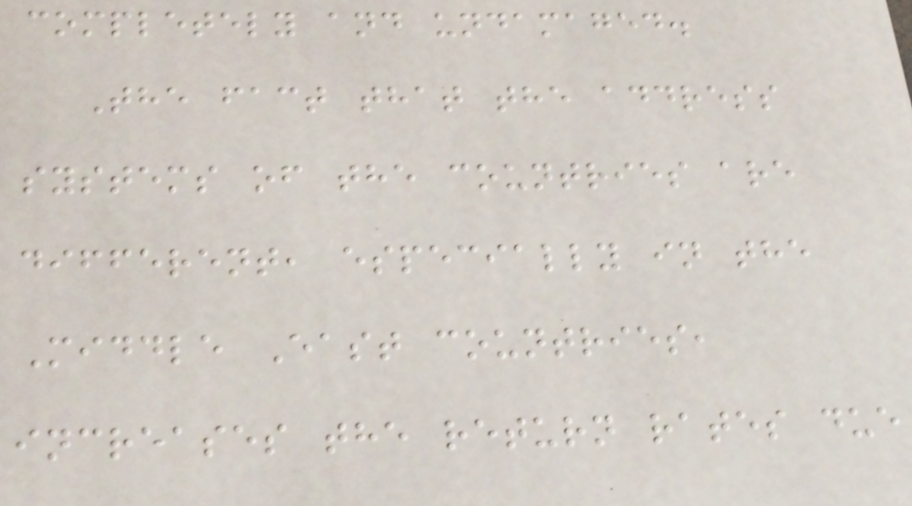completely and undamaged.
The fact that the address
systems of the countries are
different, especially in the
Middle East countries,
increases the return rates due
